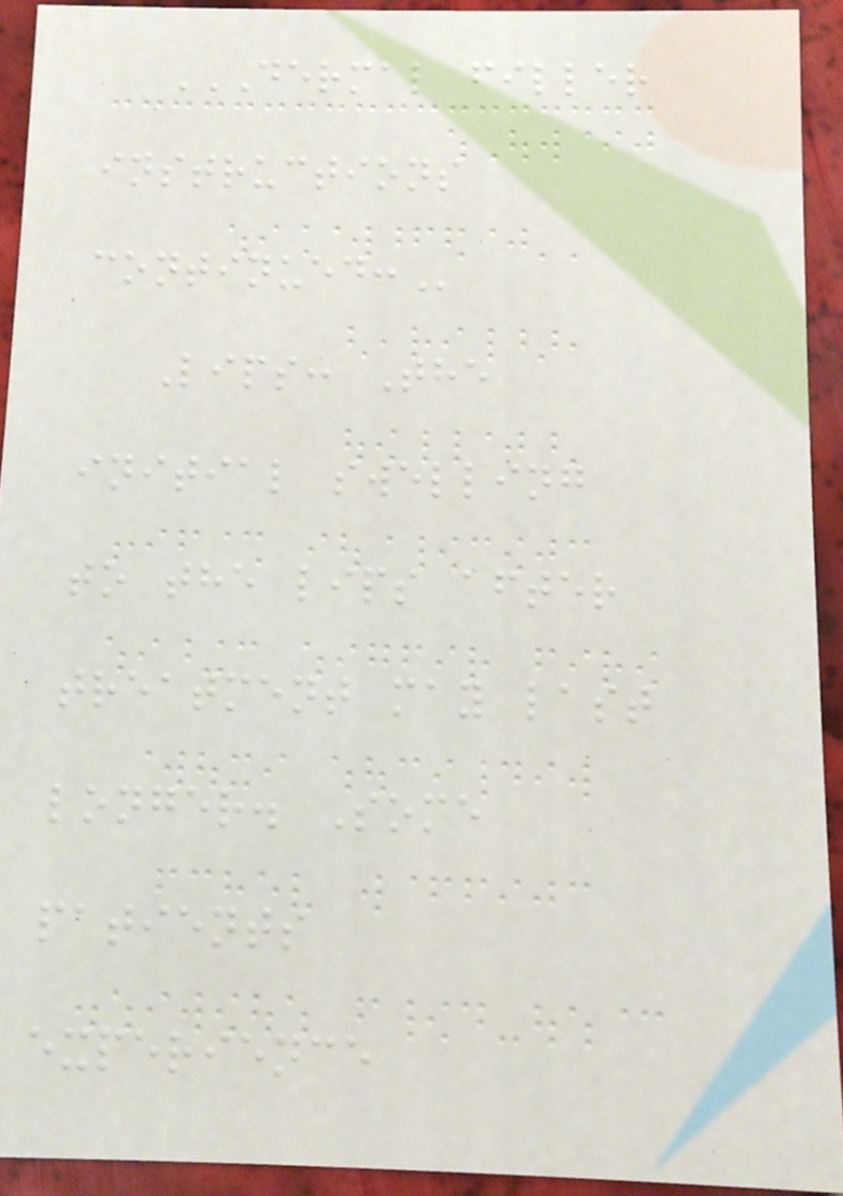DERMAL FILLER
INSTRUCTIONS
CONTINUED:
Lips: The
initial swelling
to the lips after
treatment may last
longer. Some
patients
experience
